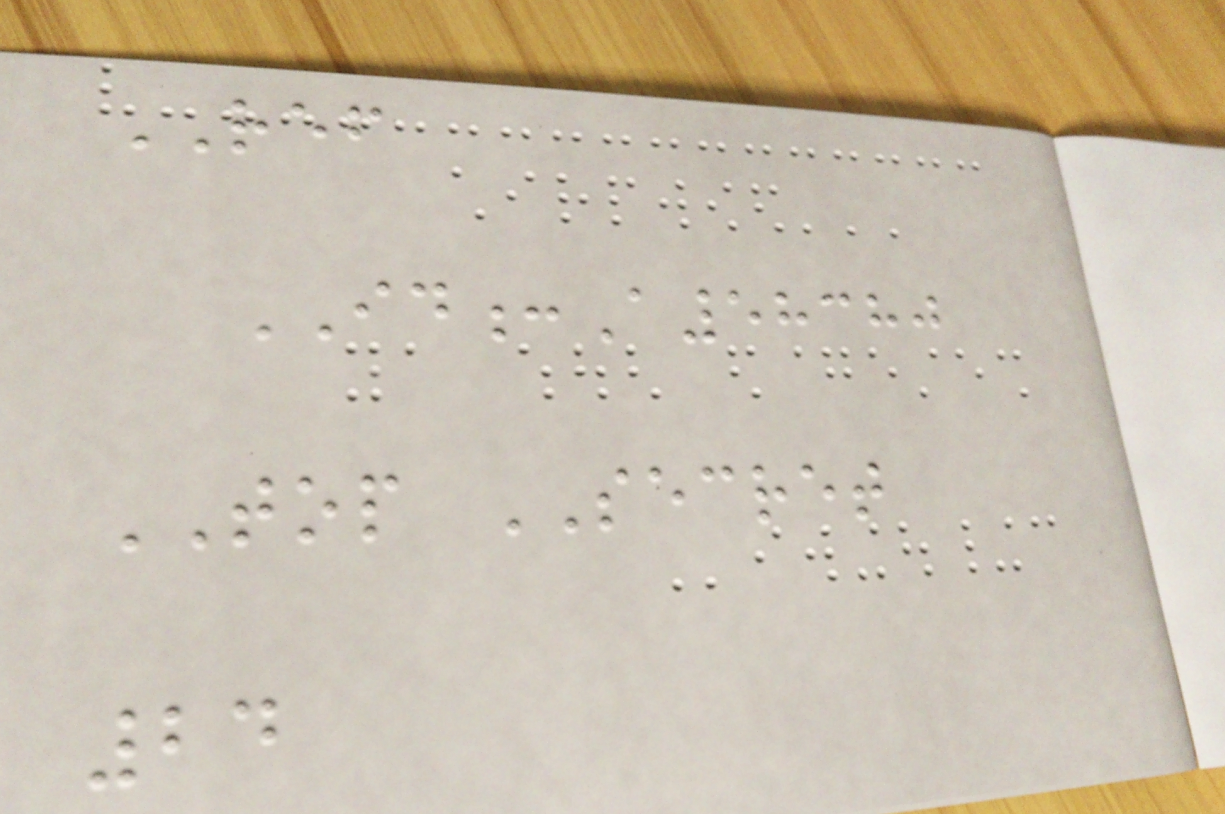REF
ID:A58380
TOP SECRET
24
